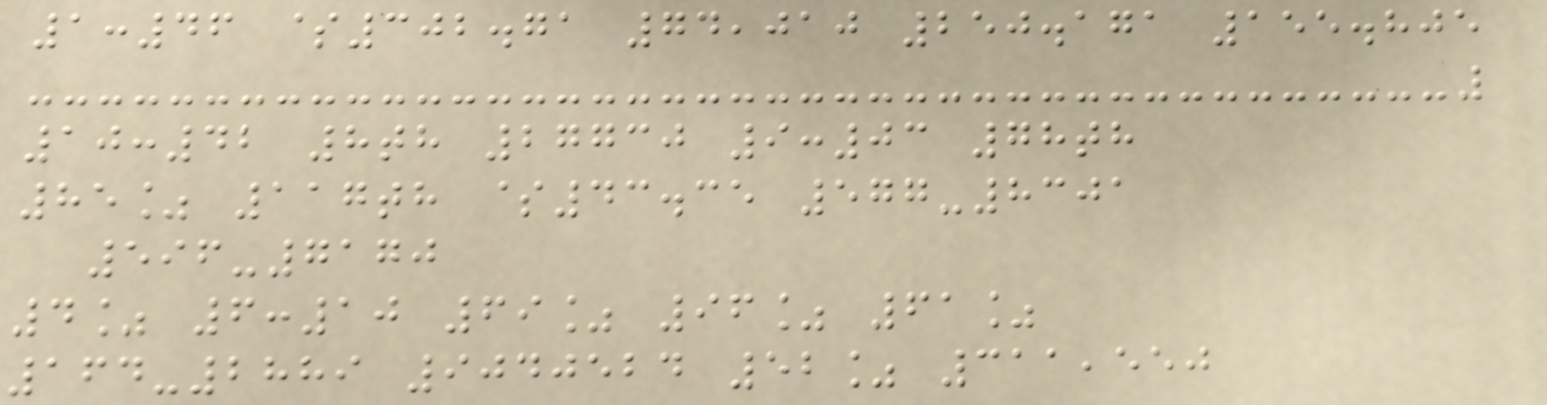1:46 $302.71 74,010 250.171 155.805
10:42 8th 27730 9:03 78th
85% 117th $43.35 577-8301
596-7170
4% 6:10 69% 96% 61%
164-2889 9040524 52% 311,550
